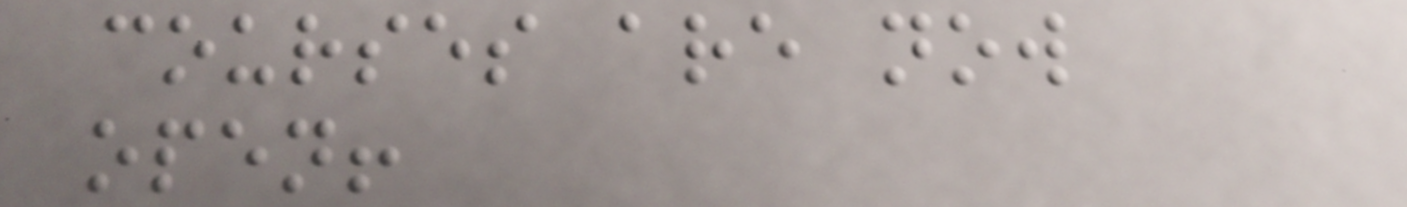courses are now
open!
